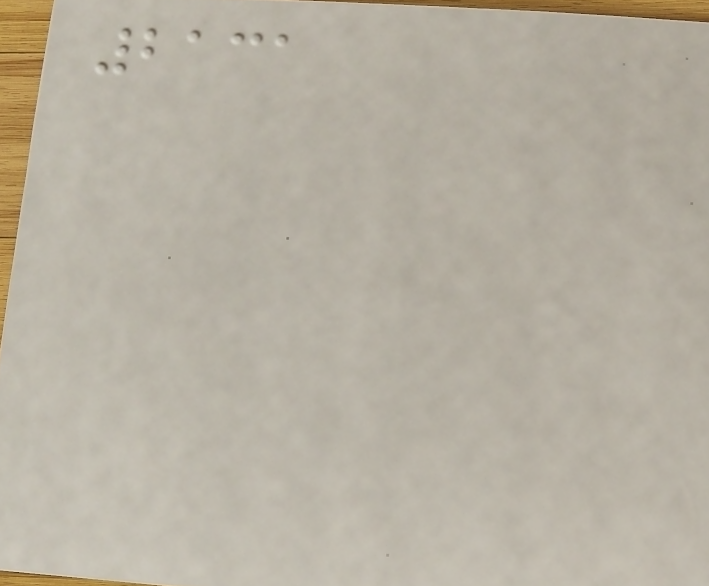2131
